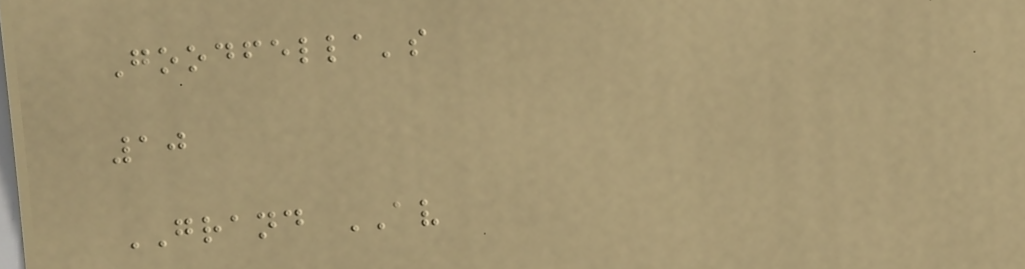Goodfella's
10
GRAND AV
